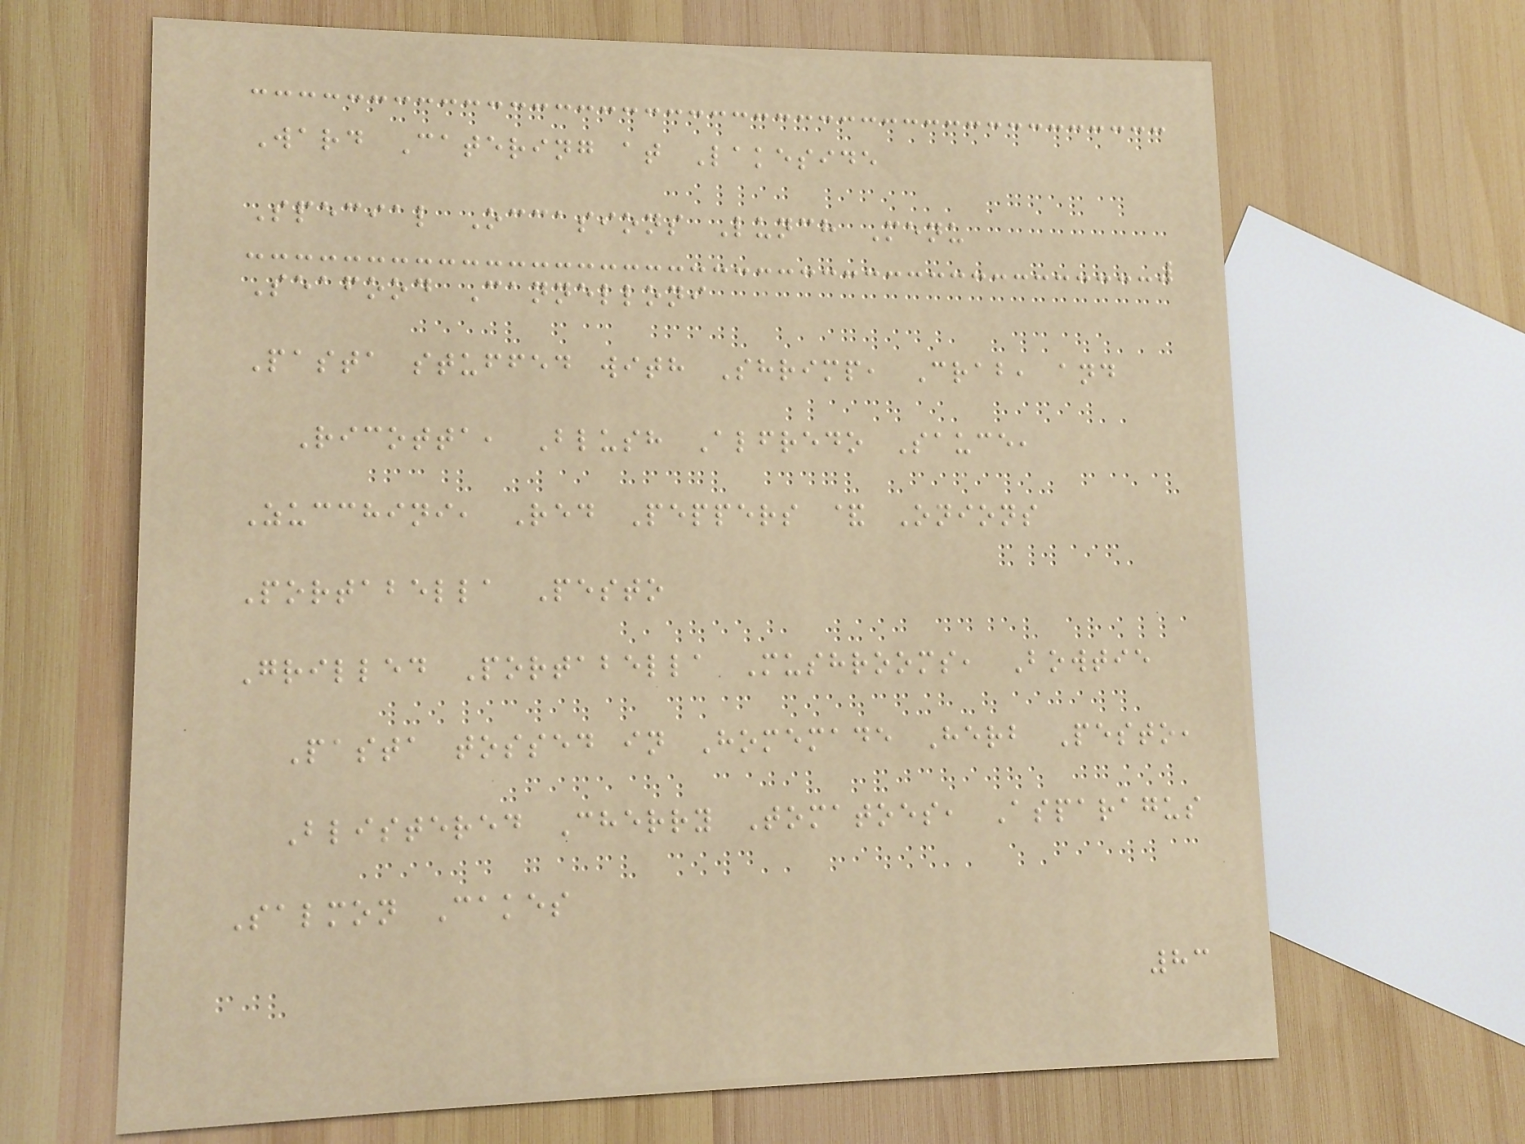Ward Catering at Lakeside
Special Occasions Lunch Menu
Seafood Cannelloni
Pasta stuffed with Shrimp, Crab, and
Ricotta, Blush Alfredo Sauce,
Zucchini, Red Peppers & Onions
Portabella Pesto
Grilled Portabella Mushrooms, Bowtie
Pasta tossed in Homemade Herb Pesto,
Blistered Cherry Tomatoes, Asparagus
Salmon Cakes
83
